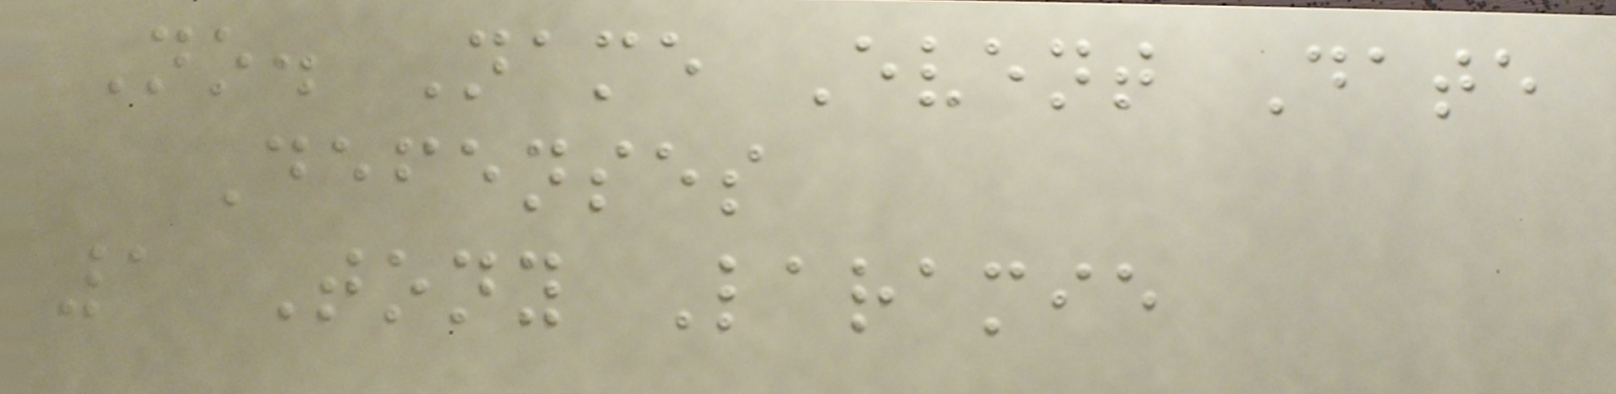No. Name Event Date
Defenses
1 Tony Laramie
